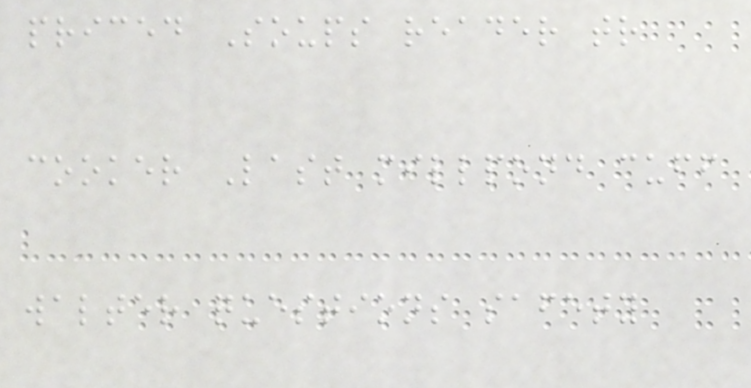priced Soups reader tr
cooker Last millpond cuff
walter questions safety
